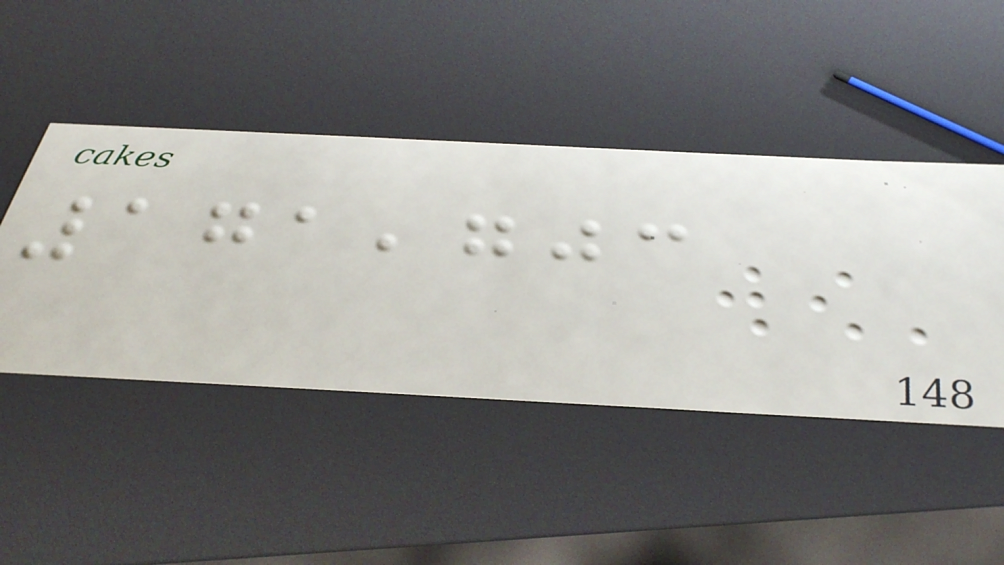171,703
